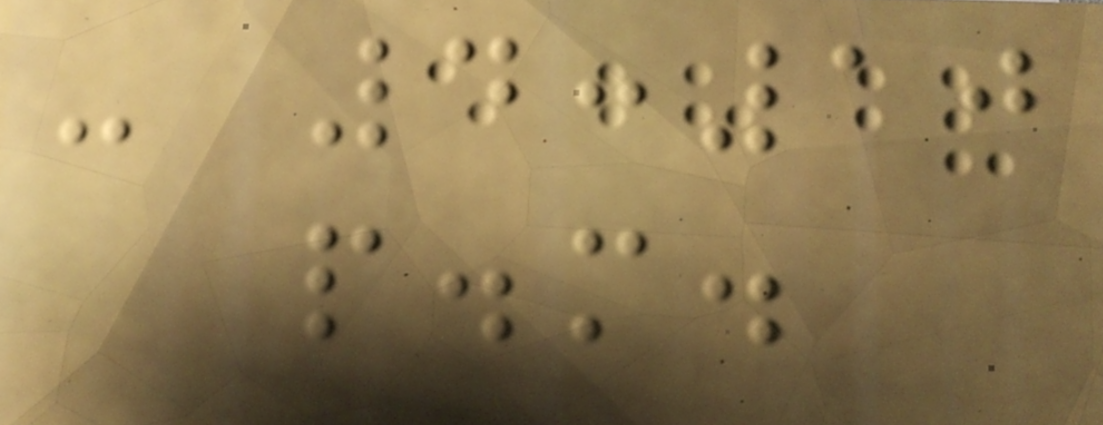- 4:10
p.m.
